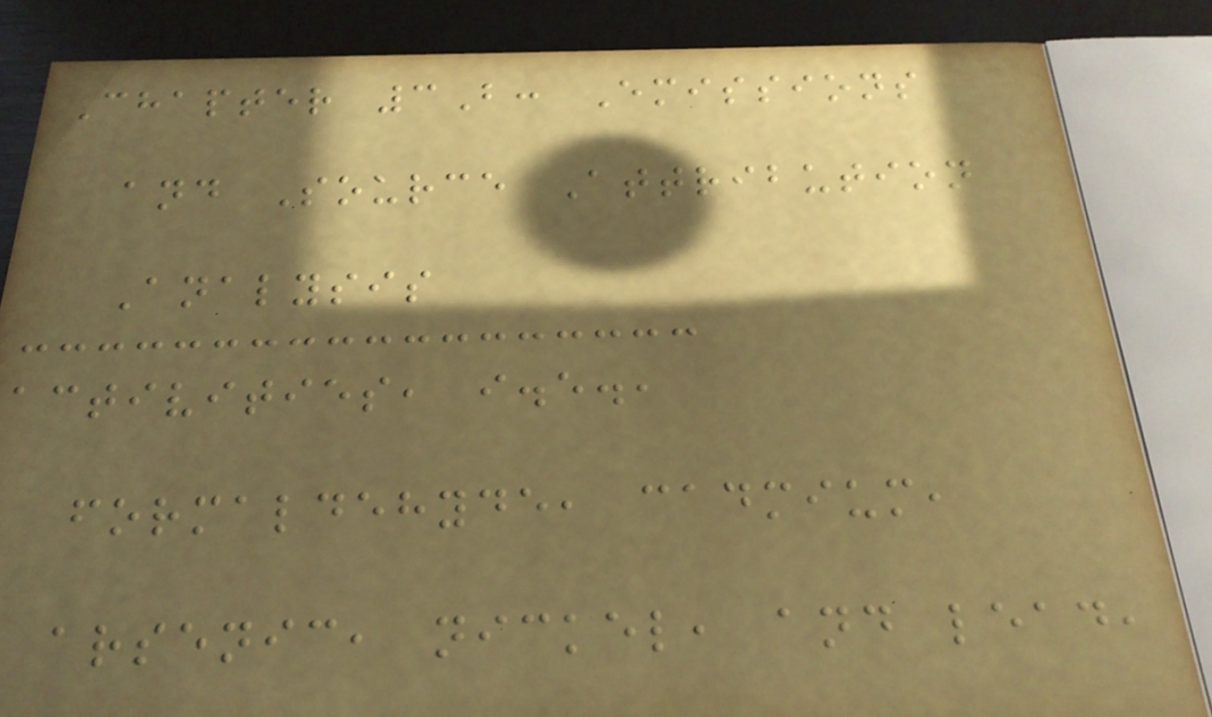Chapter 3B: Emissions
and Source Attribution
Analysis
activities, i.e.,
formaldehyde, cadmium,
arsenic, nickel, and lead,
